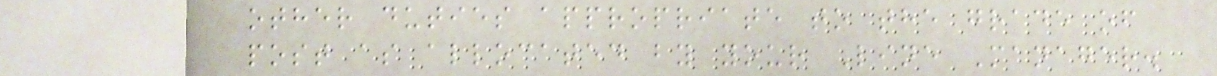other duties appropriate to the grade of
post as allocated by your Line Manager.
